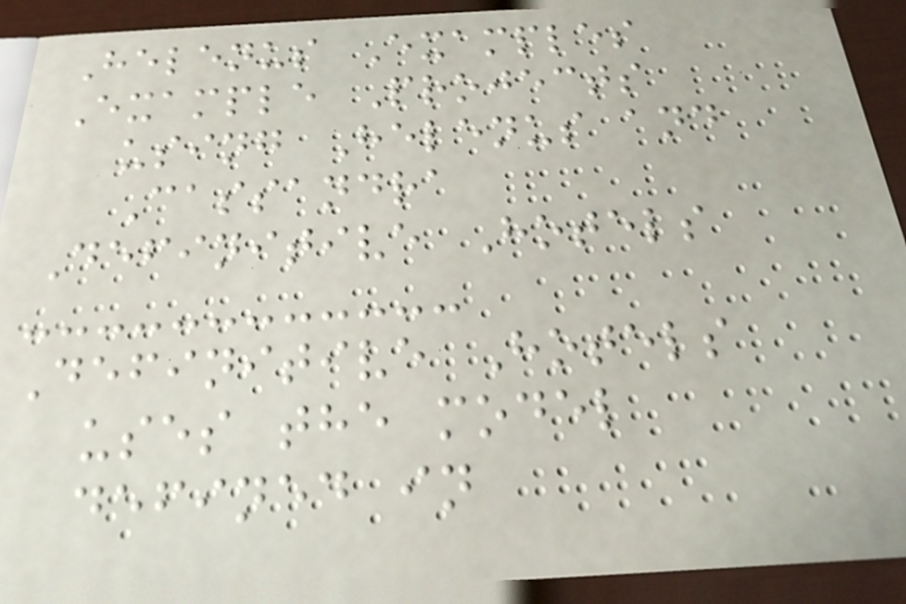Helenus Examples
Example Projects
using Helenus and
Cassandra
Definitive Hotels
Definitive Hotels
uses the model
defined in
